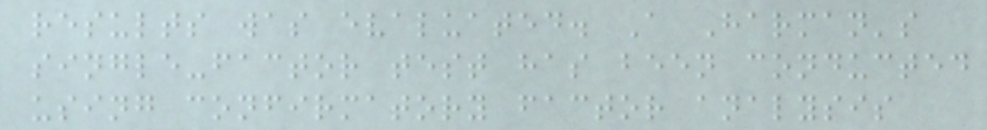results was evaluated. A Harman's
single-factor test has been conducted
using confirmatory factor analysis
